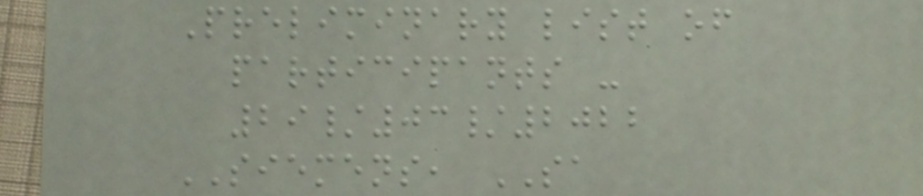Preliminary list of
participants -
29/03/2022
SIEMENS, SA
